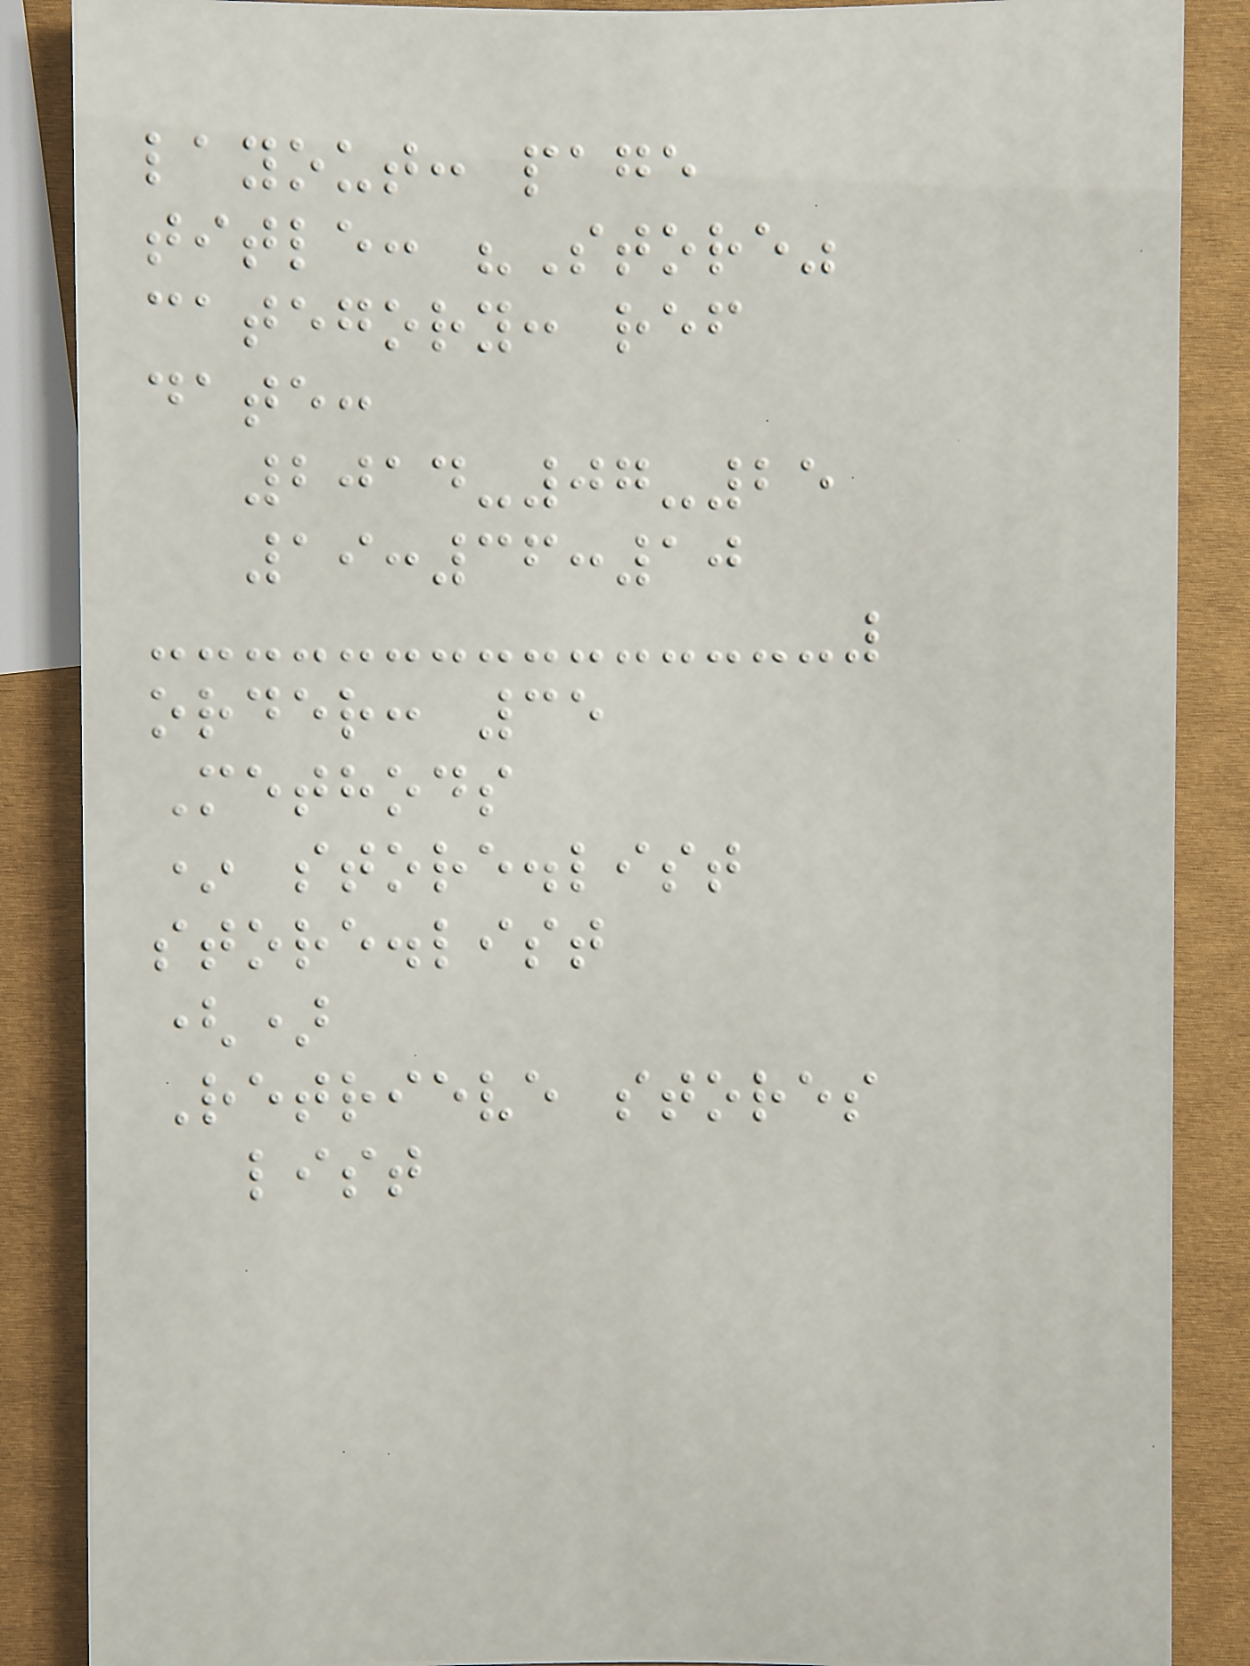layout: page
title: "Store"
category: ref
date:
2014-07-25
19:36:10
order: 35
Methods
* store.list
store.list
()
Retrieve stores
list
